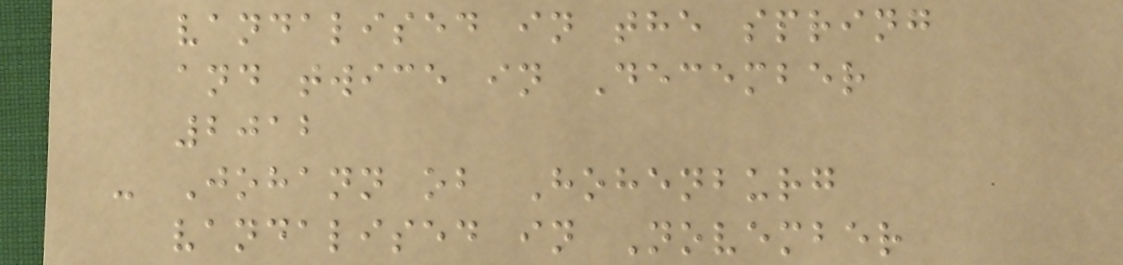vandalised in the spring
and twice in December
2012
- Johann ob Hohenburg
vandalised in November
